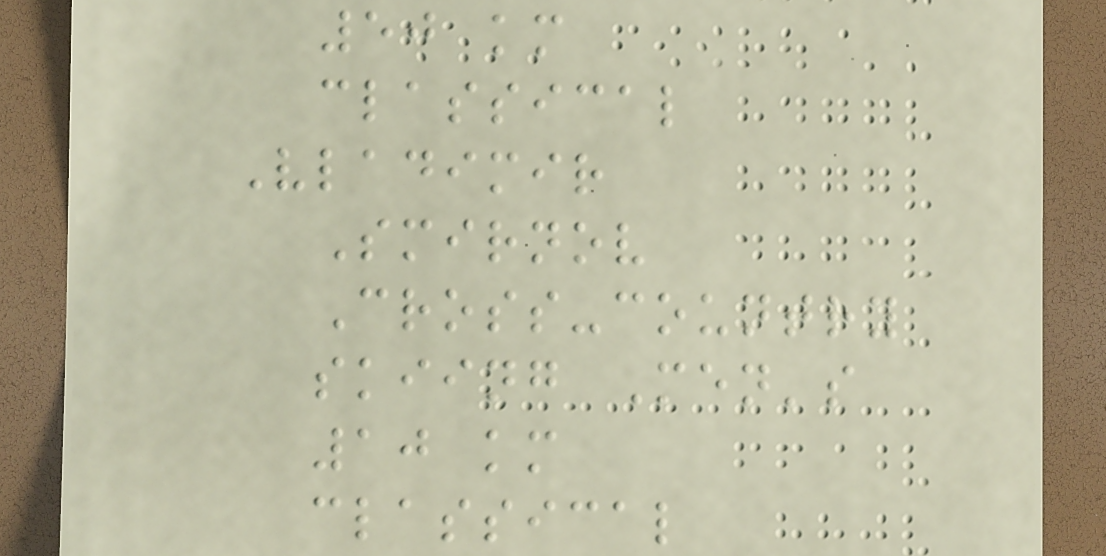50 km
classical
Vladimir
Smirnov
Cross-country
skiing Men's
10 km
classical
